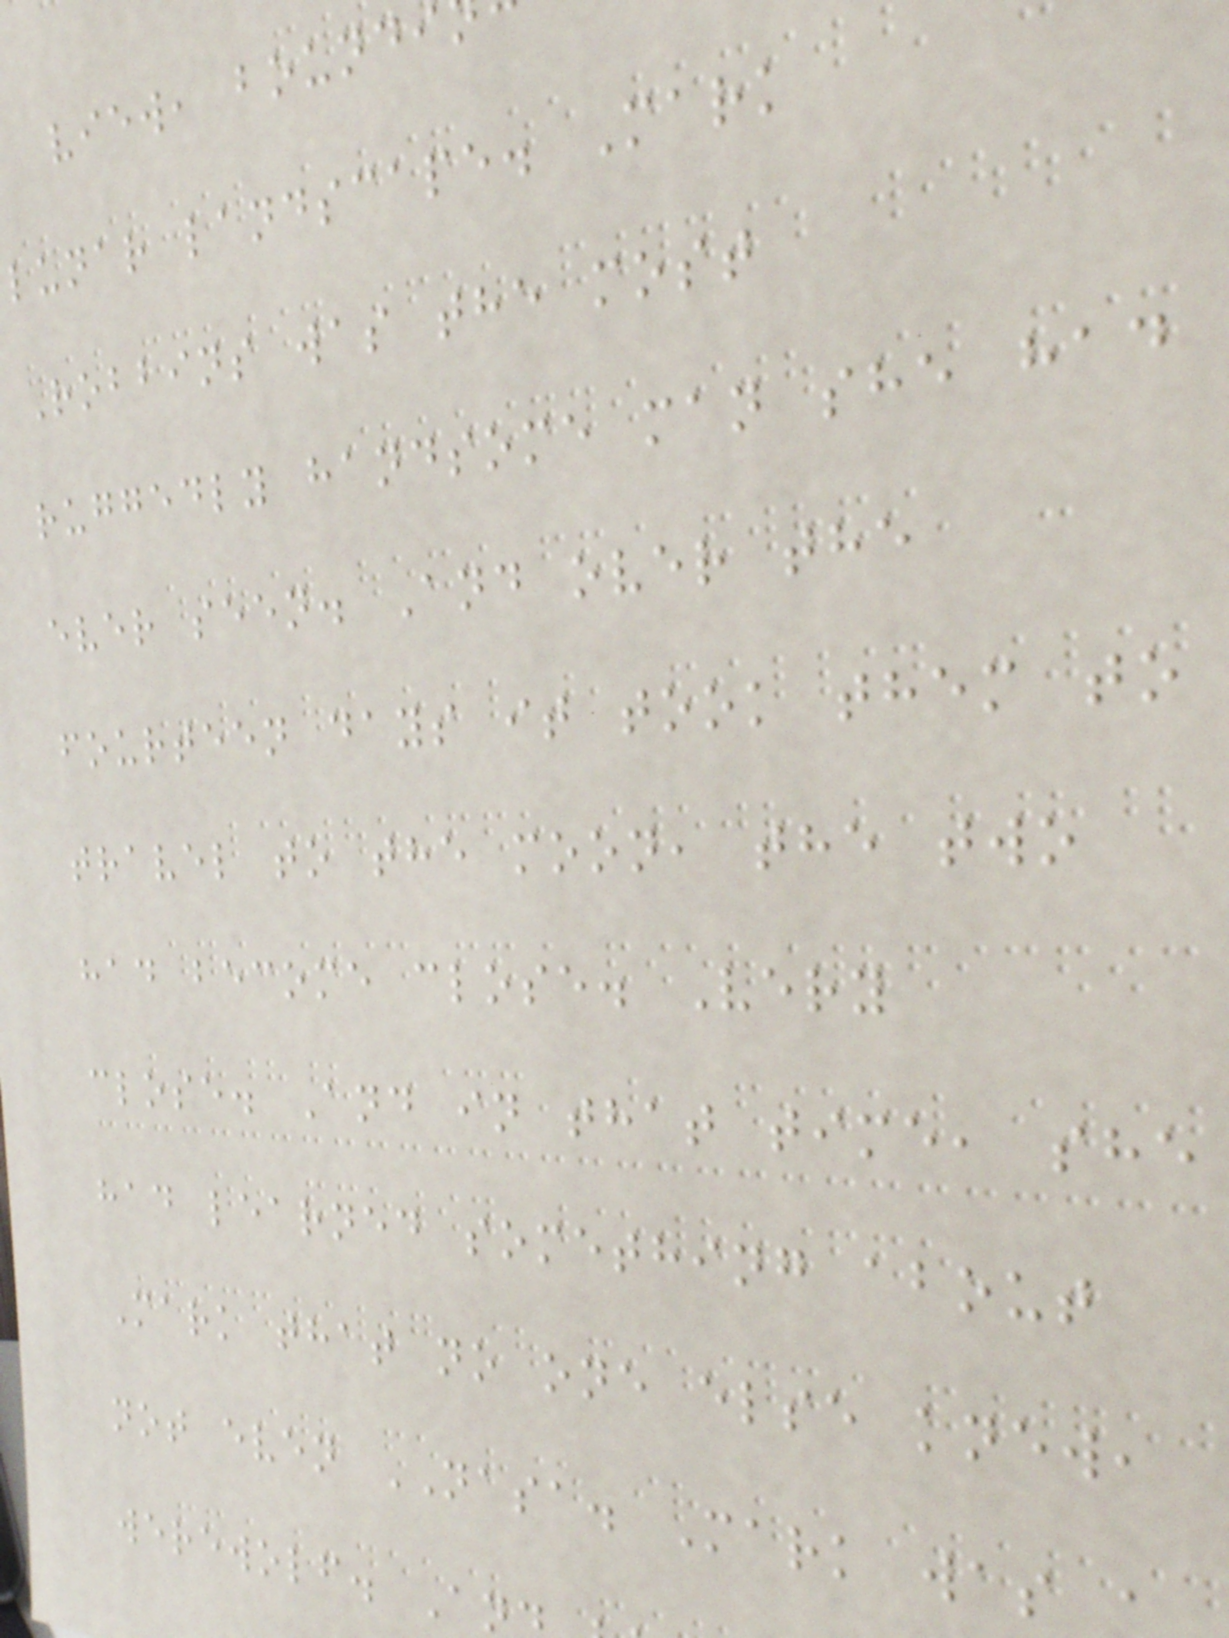view, boundi
lunar landscape. Mark
Robbins was the most
ruggedly handsome man she had
ever seen. And over the
fourteen days it took them to
travel to the moon, the two
had become close. Very
close. And in that time, she
had learned something about
Mark that no one else knew,
not even NASA. Mark was
werewolf. An
